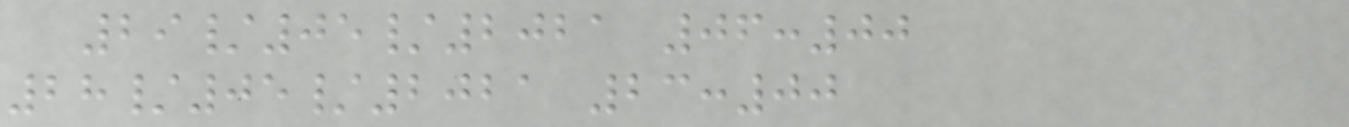29/05/2021 06:00
28/05/2021 23:00
